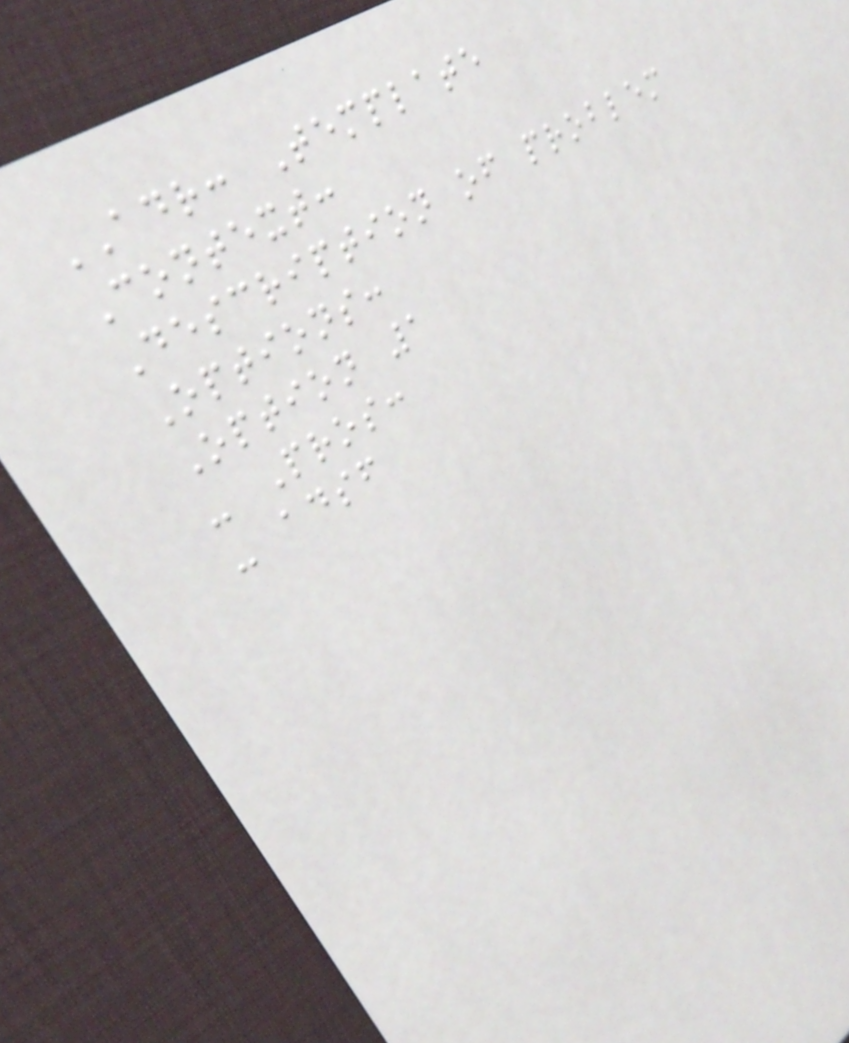ADR: Template
Context:
Description of problem
Options:
Option 1
- Pros:
- adsf
